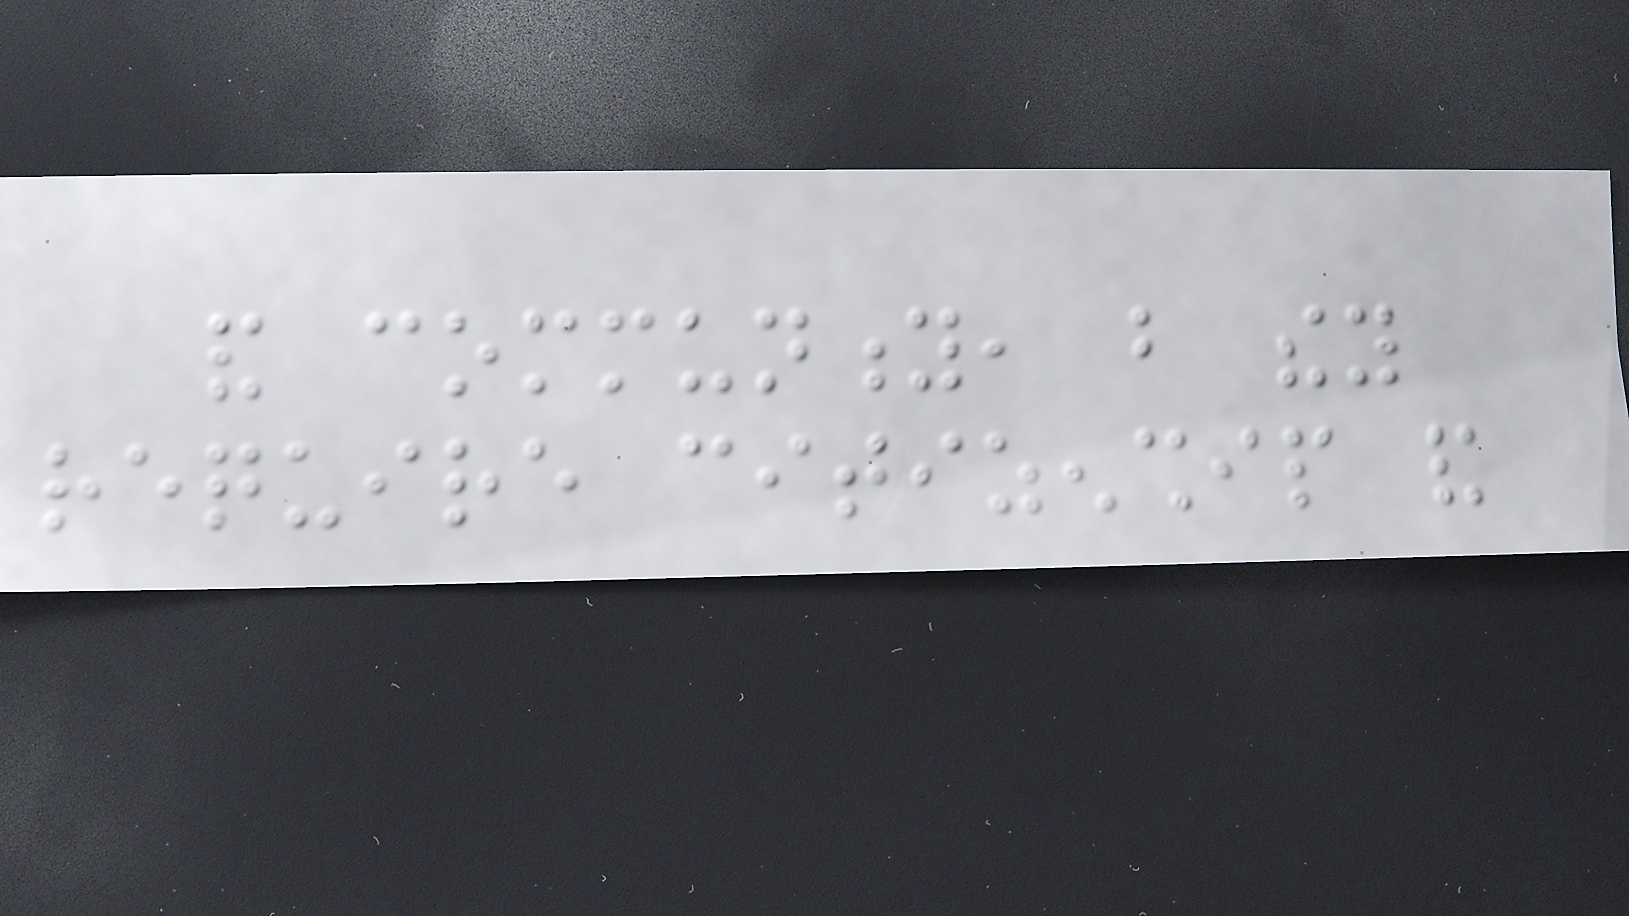and community, but they
require citizenship and
